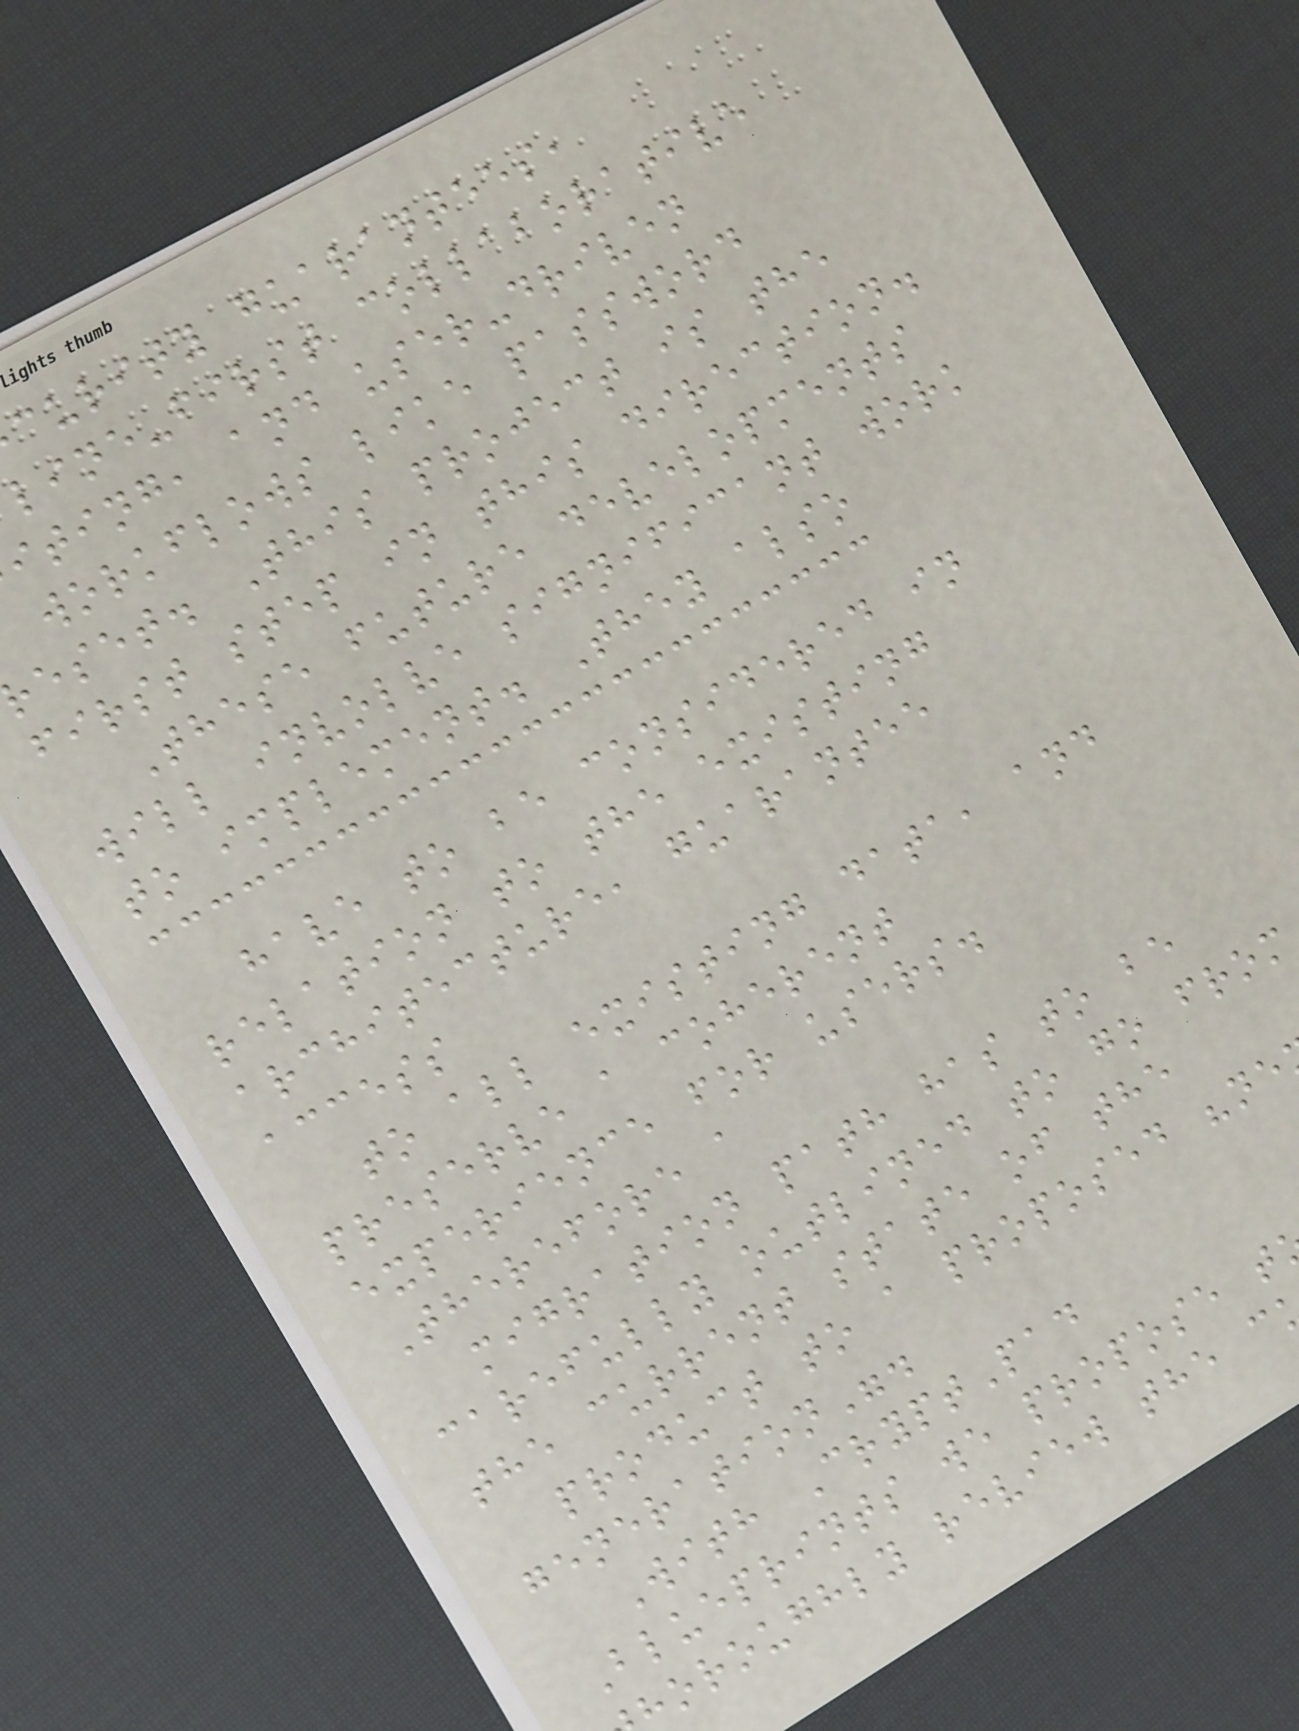curity guarantees,
line-first collaborative
iting, and user-driven
workflows like password
eset. This project is the
first step in this direction.
These future developments
will involve significant work
to implement. They also
have to be considered in
relation to the existing
architecture, guarantee
access
to all existing data, and
preserve a coherent
experience for users.
Therefore a
migration path has to be
carefully outlined to go from
the current state of the
product to a proposed "ne
generation".
With CryptPad
Blueprints we propose t
horoughly review the c
